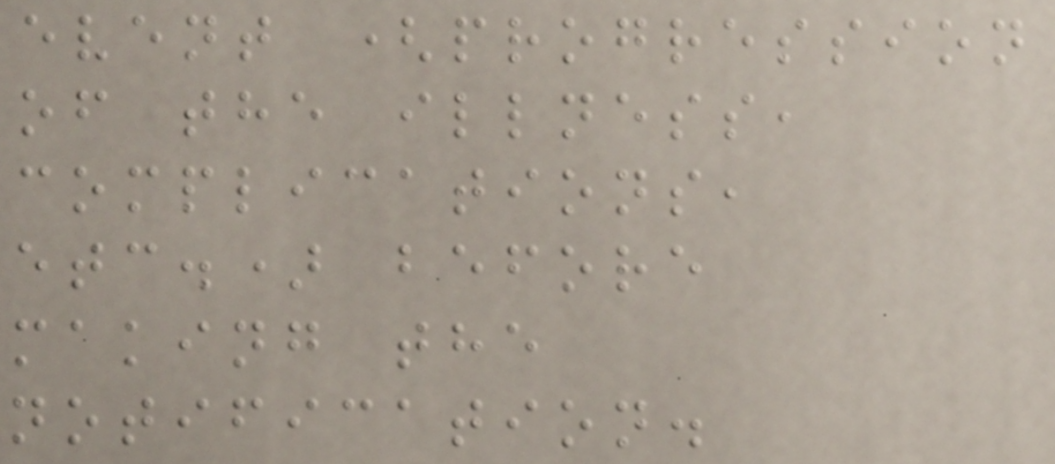event (progression
of the illness,
complications,
etc.) before
making the
notification.
